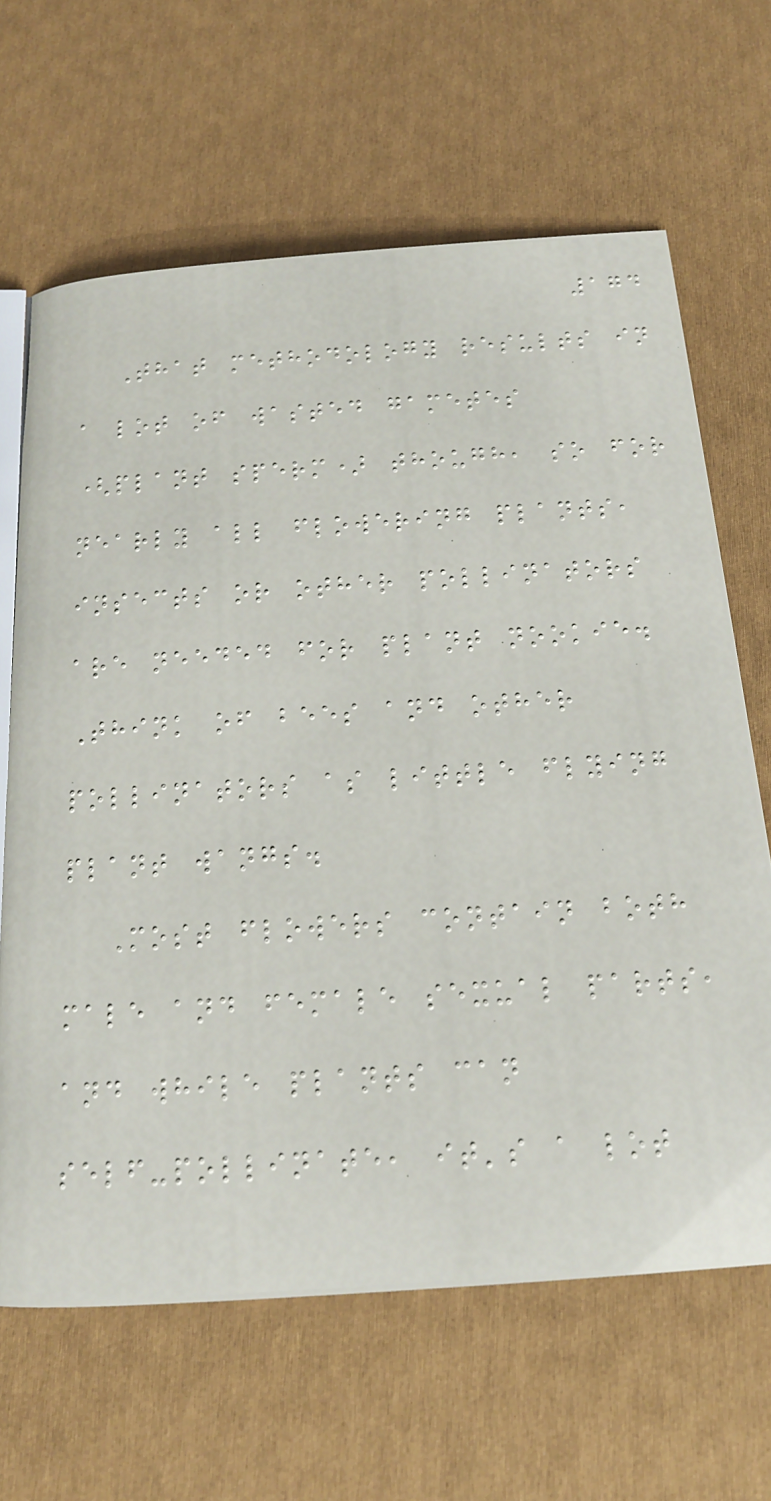174
That methodology results in
a lot of wasted gametes
(plant sperm) though, so for
nearly all flowering plants,
insects or other pollinators
are needed for plant nookie.
Think of bees and other
pollinators as little flying
plant wangs.
Most flowers contain both
male and female sexual parts,
and while plants can
self-pollinate, it's a lot
